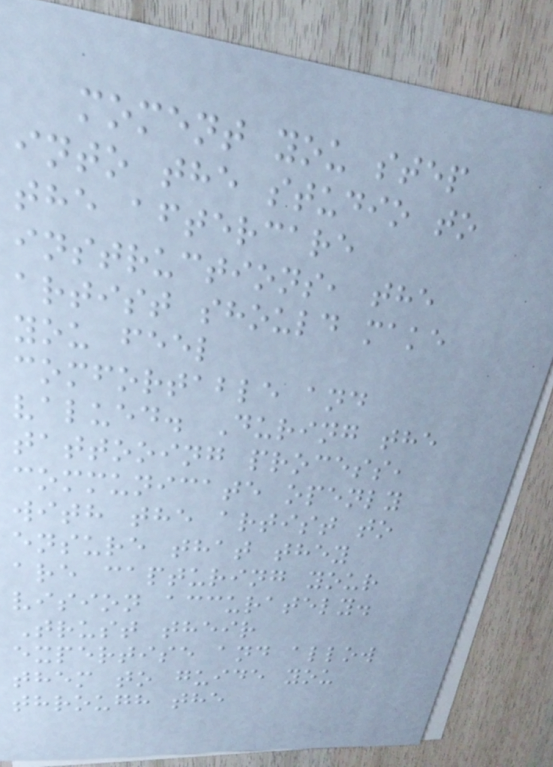moment you step
into the studio to
the aftercare
instructions, the
artist should make
you feel
comfortable and
valued. During the
tattooing process,
communicate openly
with the artist to
ensure that they
are capturing your
vision accurately.
Trust their
expertise and allow
them to guide you
through the
